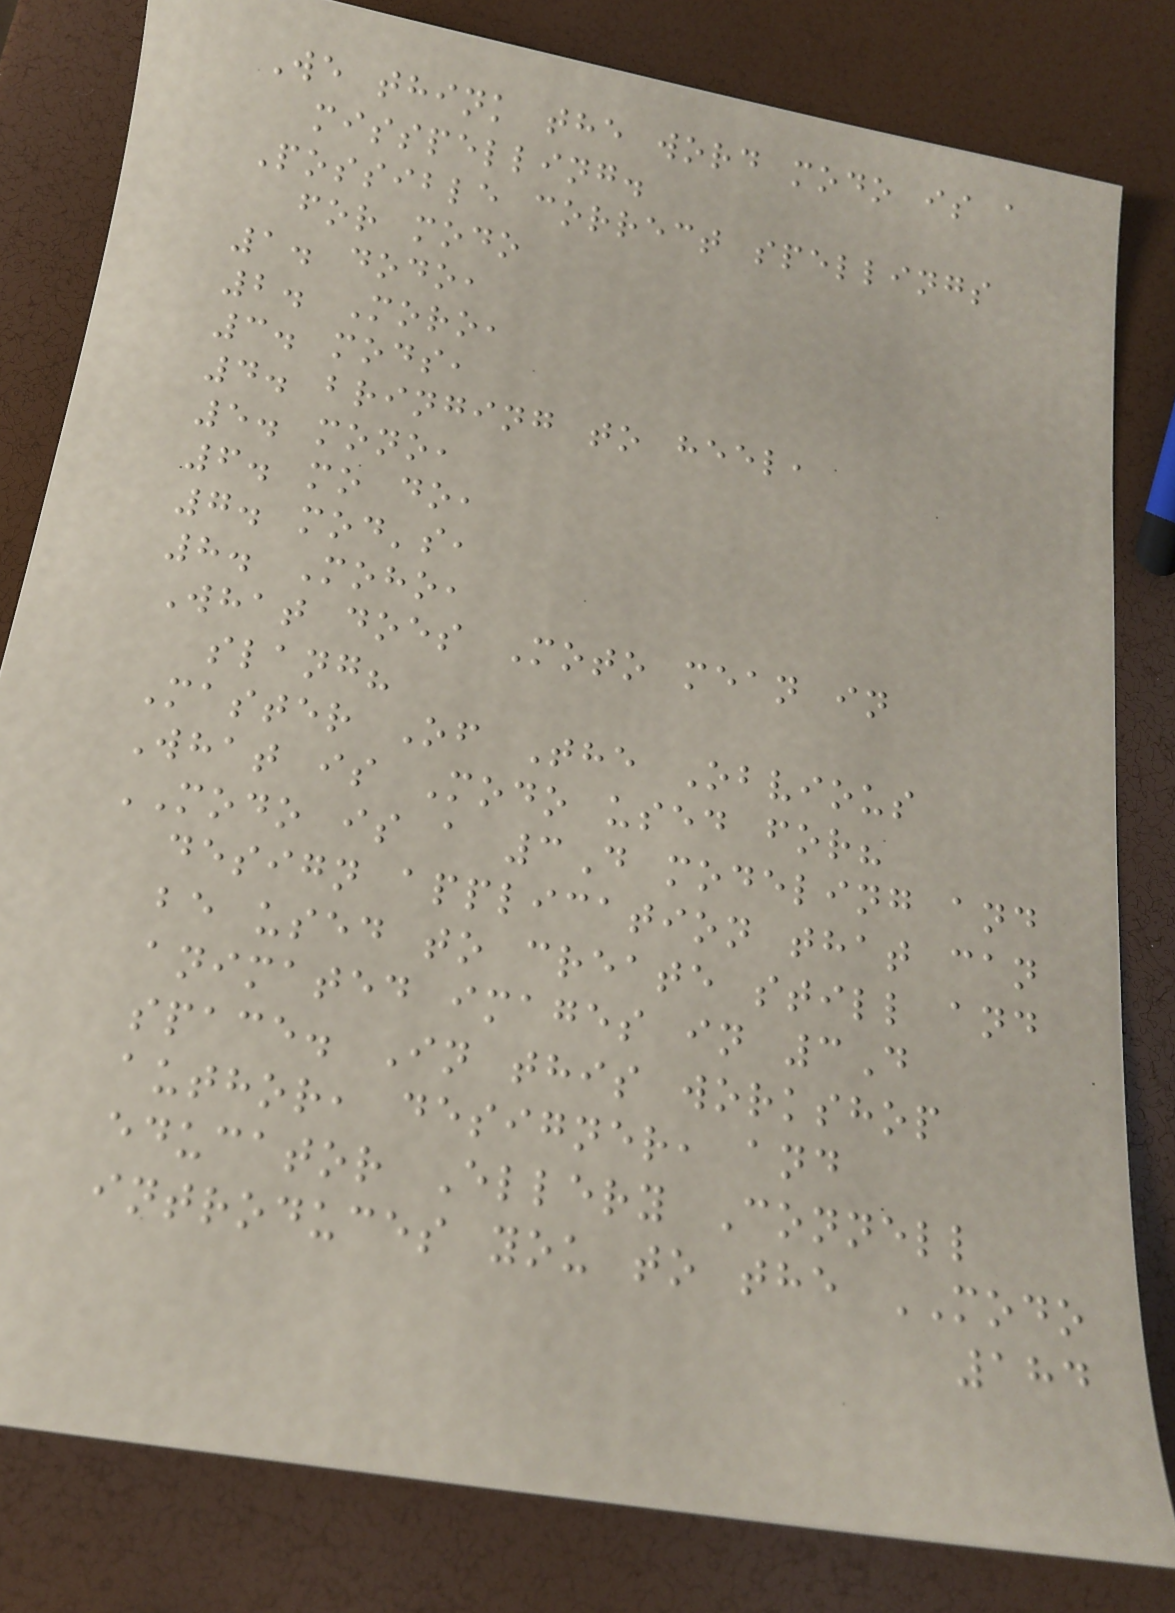We think the word modo is a
misspelling.
Possible correct spellings
for modo
1. dodo,
2. Moro,
3. mods,
4. bringing to heel,
5. mono,
6. mo do,
7. mod's,
8. Moho,
What does Moto mean in
slang?
Master Of The Obvious
What is Modo used for?
MODO is a 3D modeling and
design application that can
be used to create still and
animated images in 3D
space. In this workshop
author, designer, and
educator Ellery Connell
introduces you to the MODO
184
